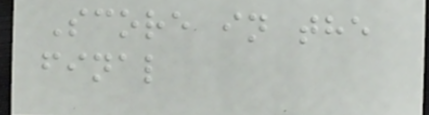Score in the
final
